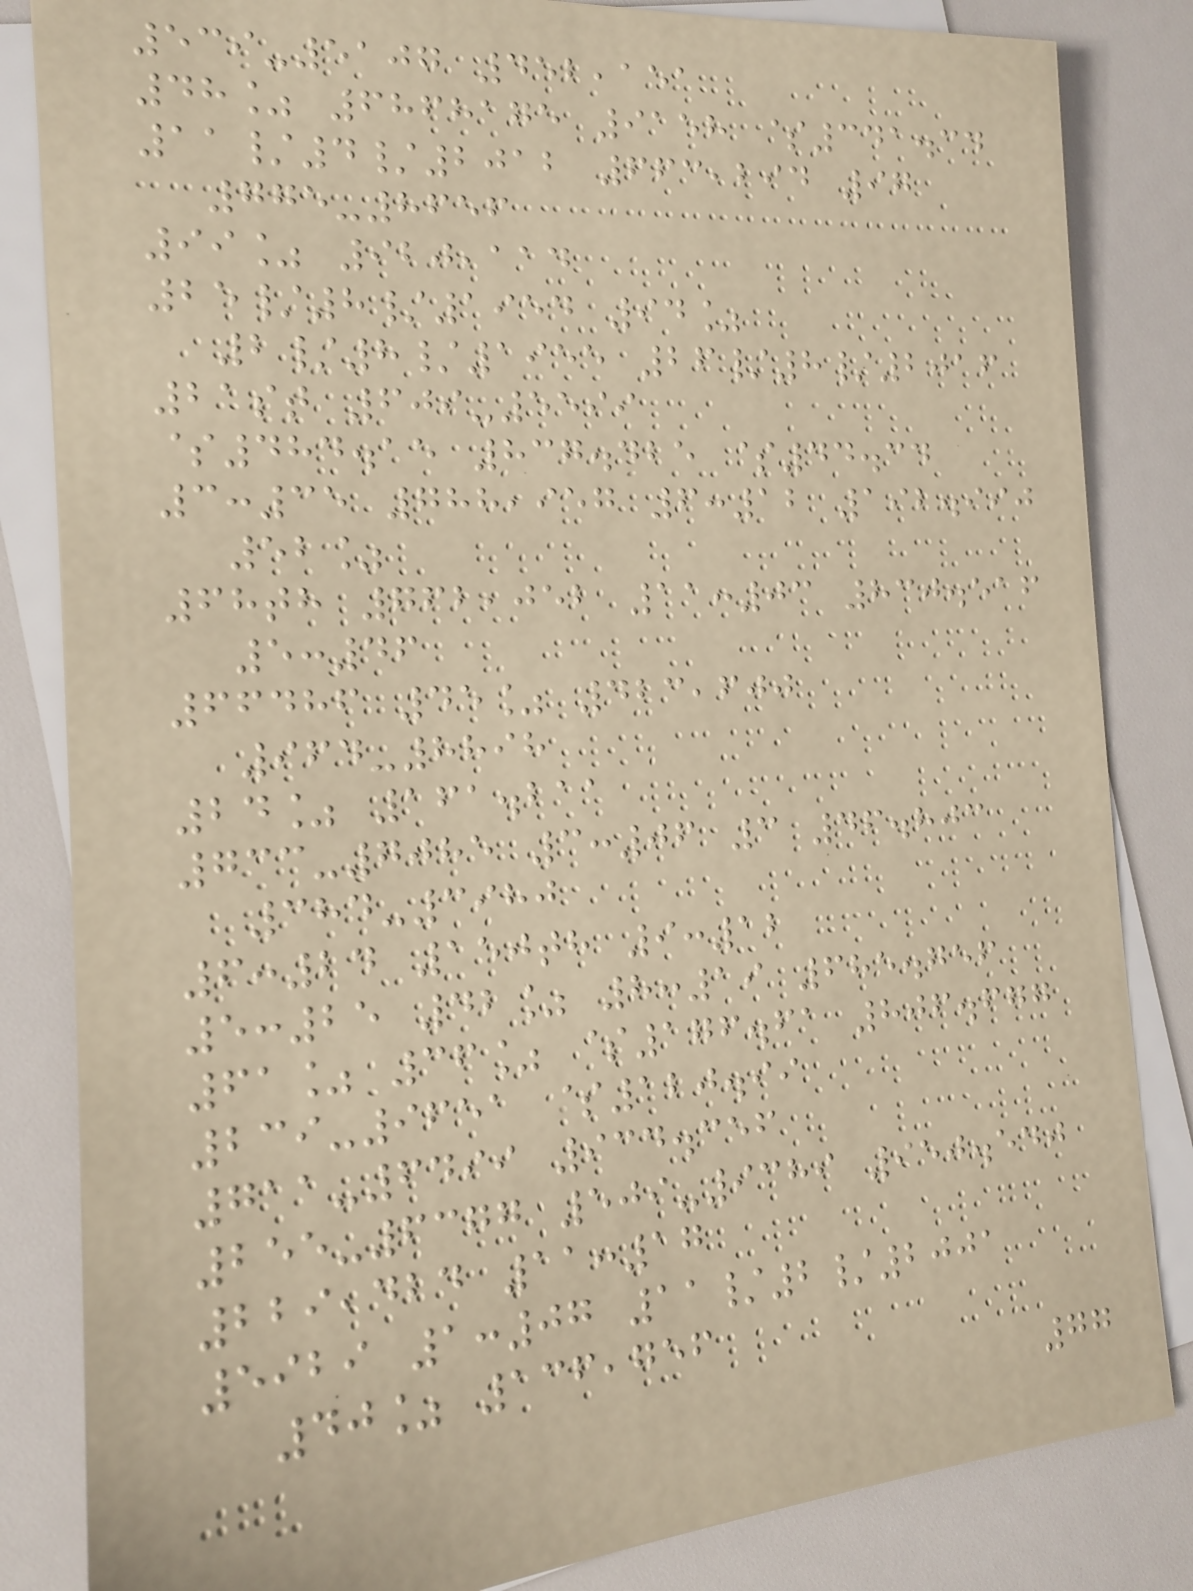539-5107 452,151
48% 6868175 9158 $341.34
11/4/2012 663,294 97
775-8656
99% 920,114
25/8/1954 94%
2/8/1955 26/8/2016
21st 609-5599
$484.15 837.425 $44.34
3:35 788,957 6:12 192.990
52%
68th 762,052 11:03 830.516
5:46
66486 45% 423,600
964-8898
24% 161.211
733-7085 3:06 3 46.803
384-3980
6:24 150th 9:12
5:25 42% 8:19 685.756
61% 36% $176.61 806.677
239-9651 $120.99
711-6499 934.356
255-6377 509-9389 950.540
229,424 11:17
5929 1:07 11/2/2001
40% 136,756
77
